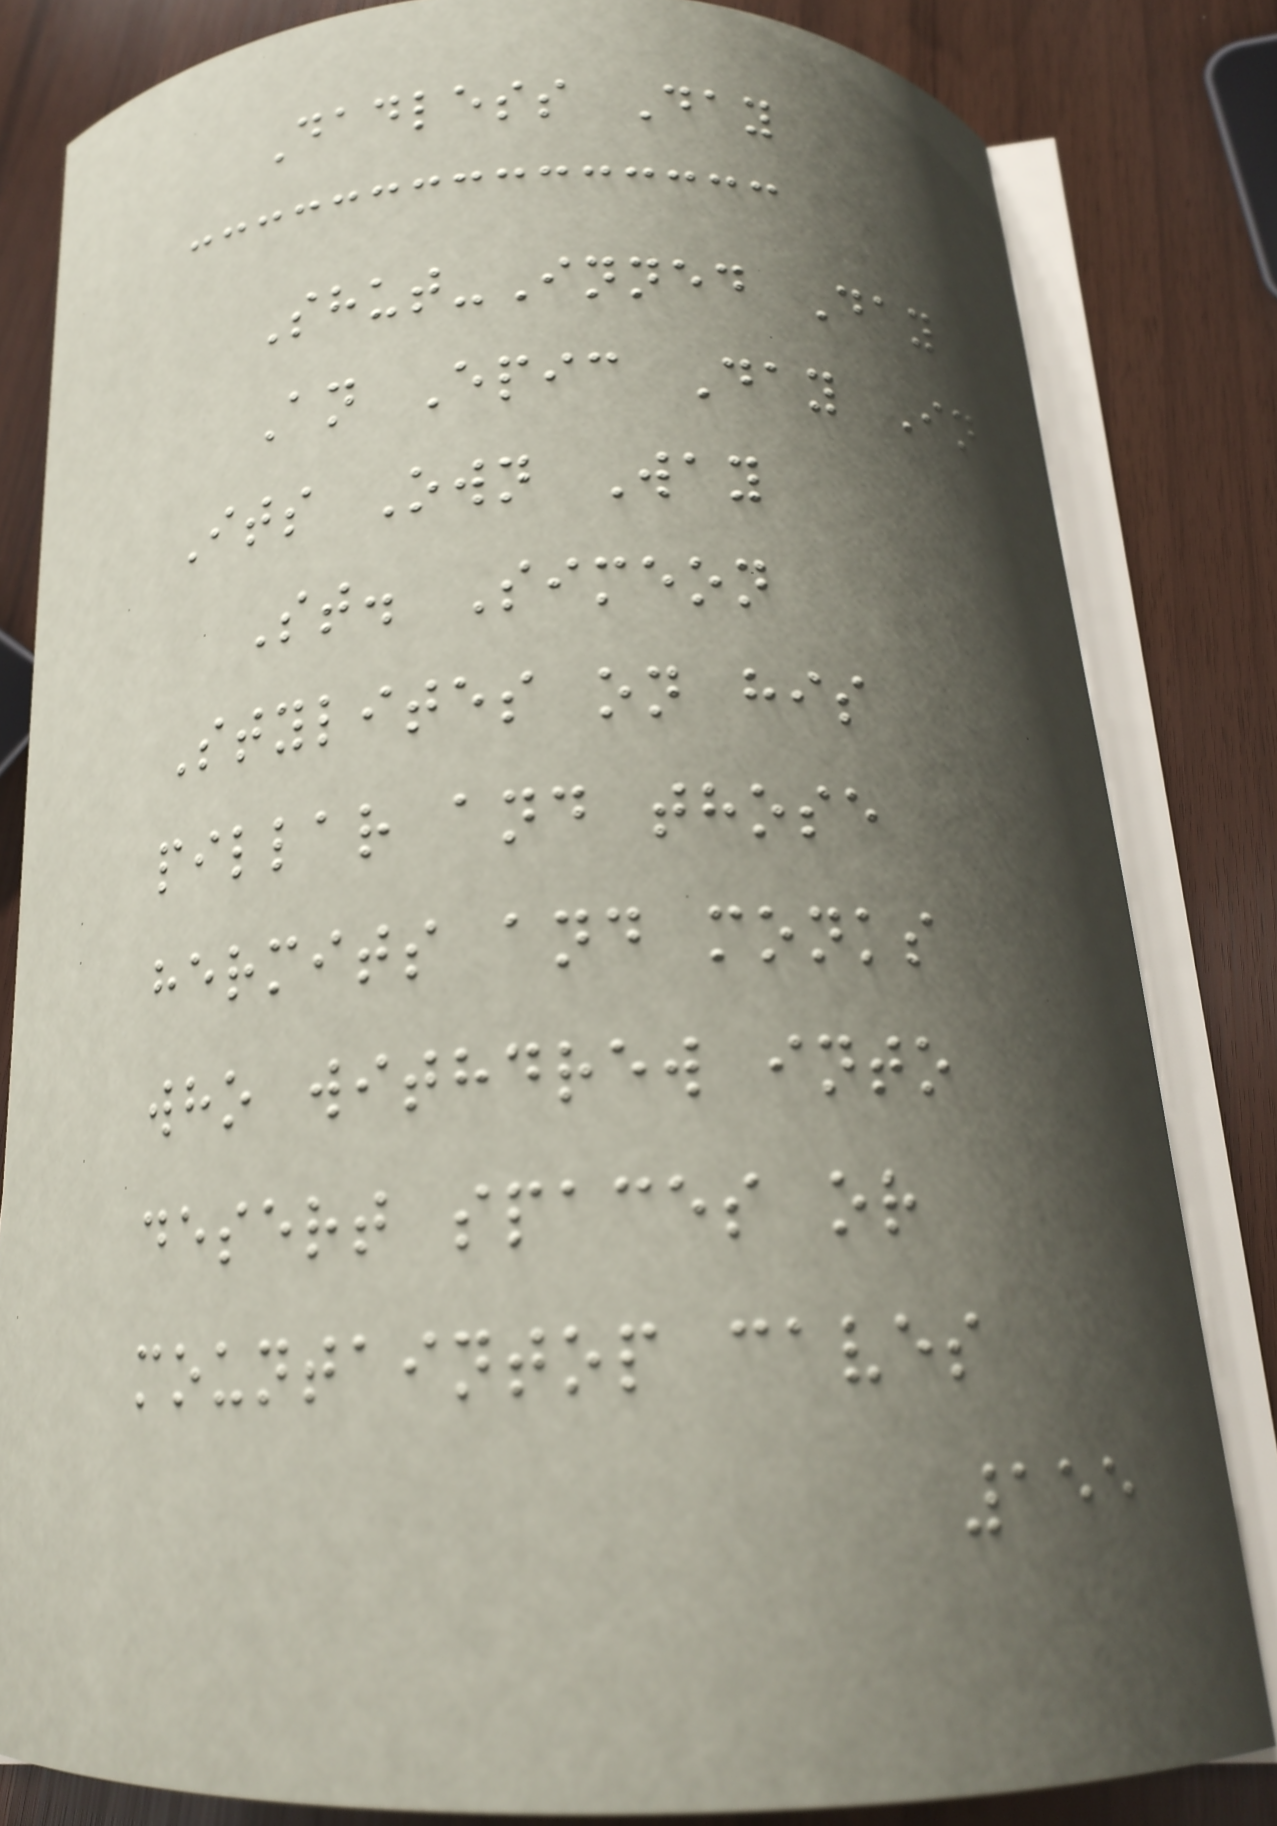Dadless Day
Shut-Inned Day
An Epic Day In
Its Own Way
St. Simeon
Stylites on his
pillar and those
hermits and monks
who withdrew into
desert spaces or
mountaintop caves
155
